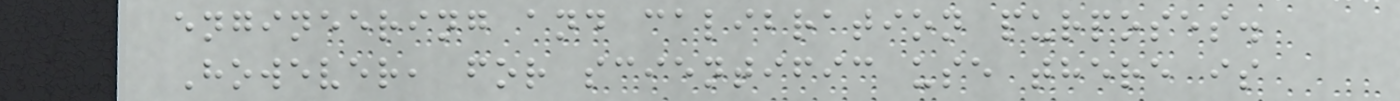engineering and calibration purposes.
However, for scientific use there is
